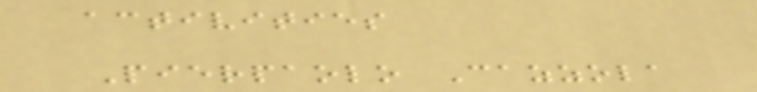activities
Pierpaolo Cazzola
